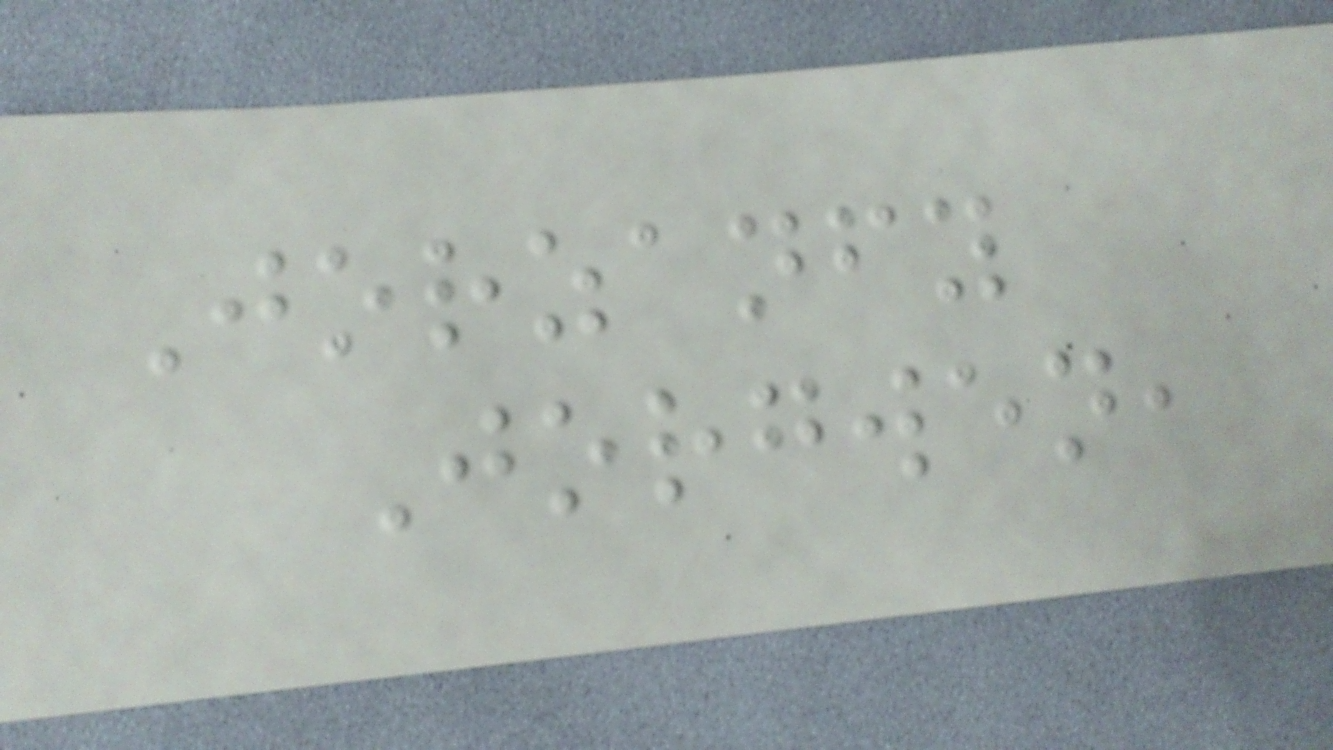Jorzanfy
Jorgwen,
